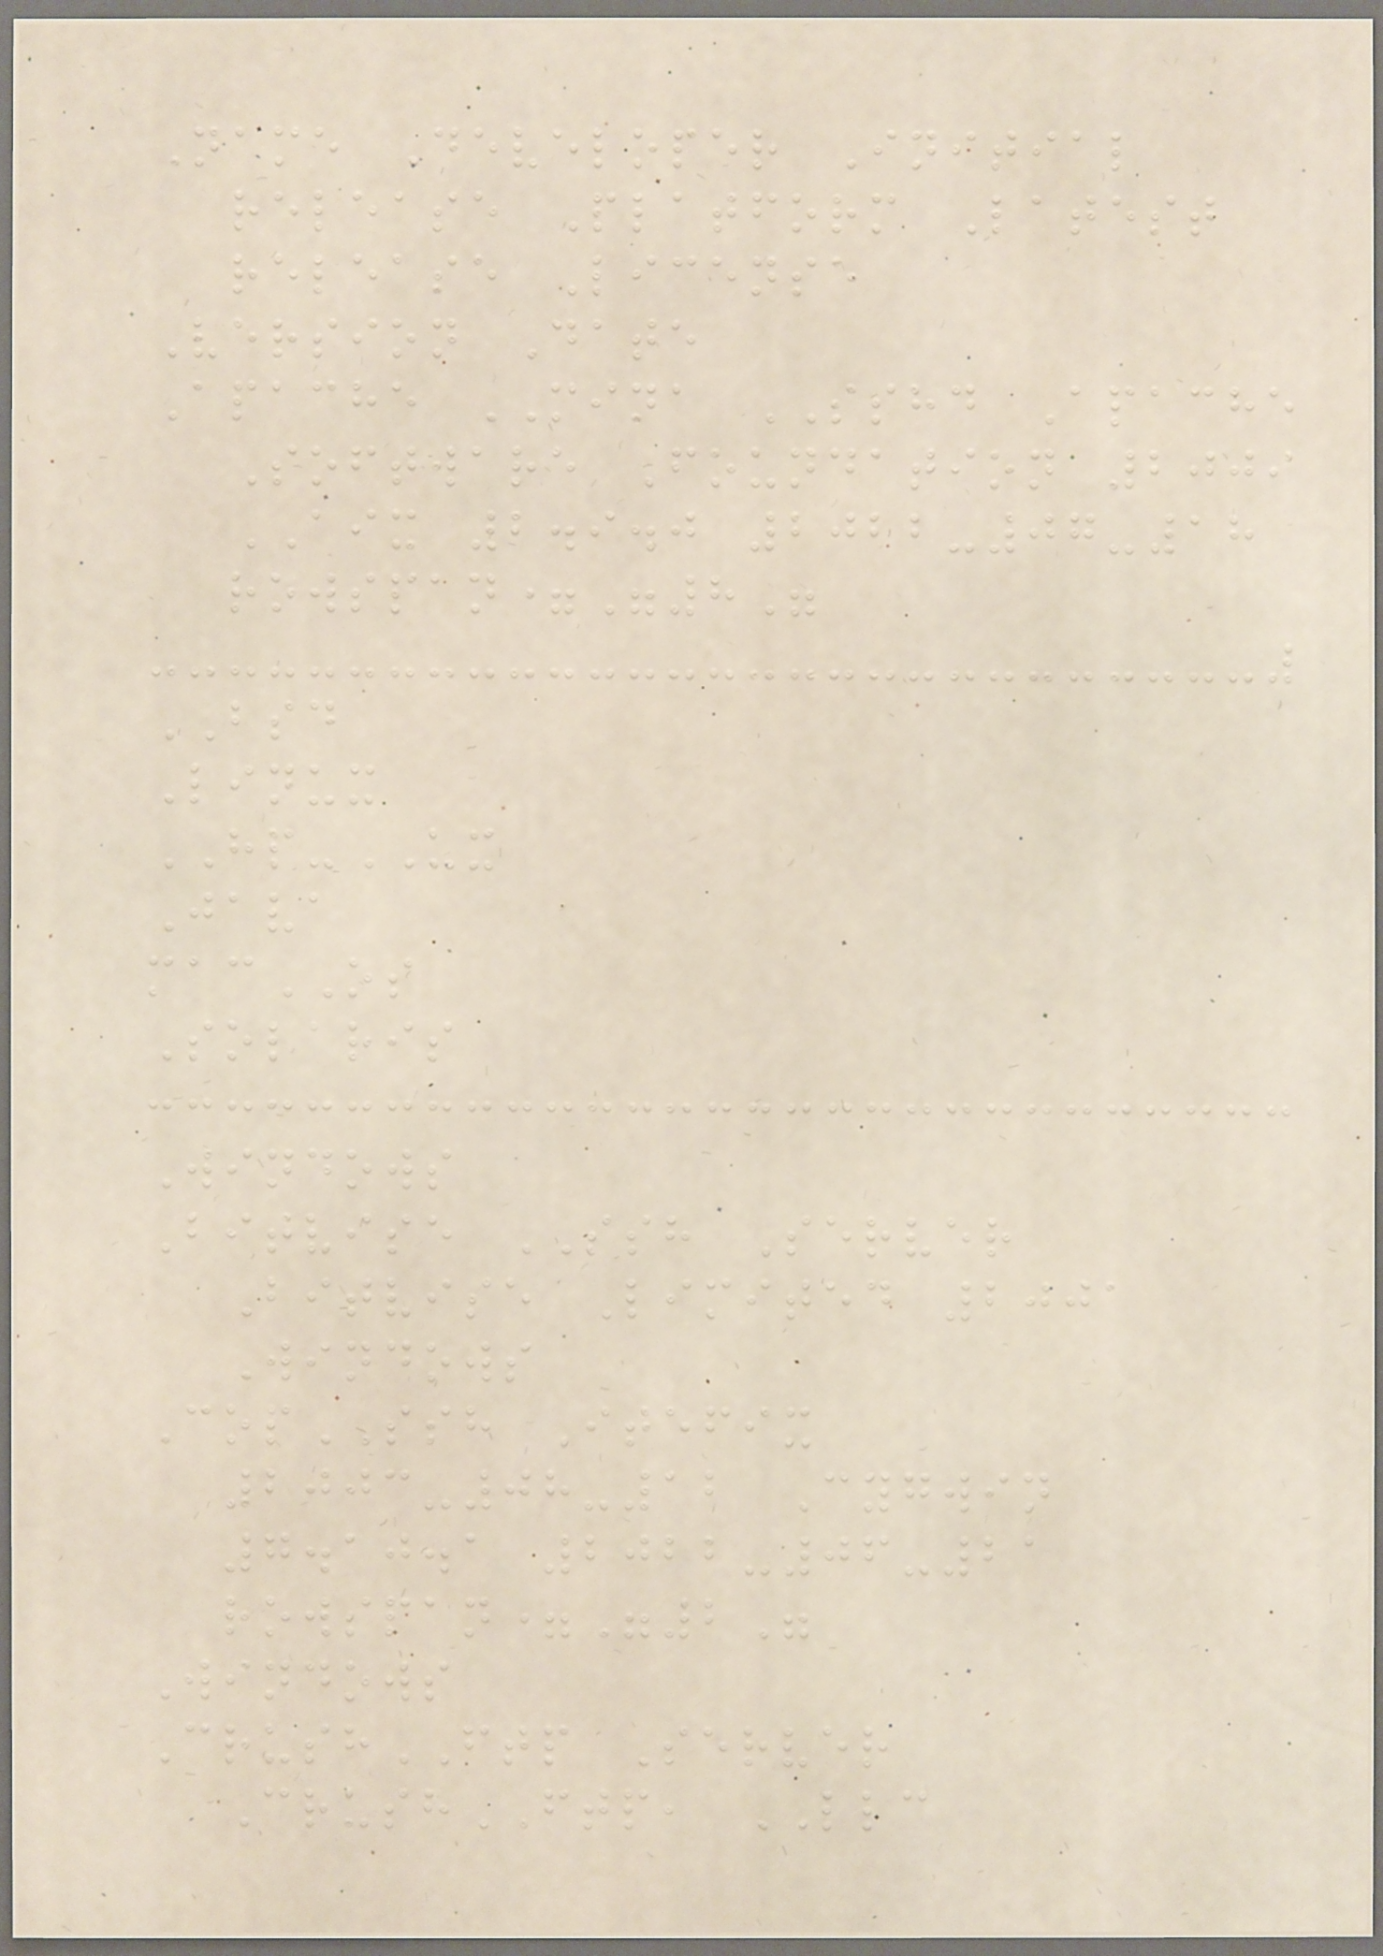Name Developer Initial
release Platform Latest
release License
Version Date
Apache MINA SSHD Apache
Software Foundation 2009
AIX 2.9.0 2022-07-18
rowspan="8"
BSD
Linux
HP-UX
Java
macOS
Solaris
Windows
Bitvise SSH Server
Bitvise Limited 2001
Windows
CopSSH Itefix
2003-08-12 Cygwin
7.10.1 2022-06-21
rowspan="2"
Windows
CrushFTP Server
CrushFTP, LLC
